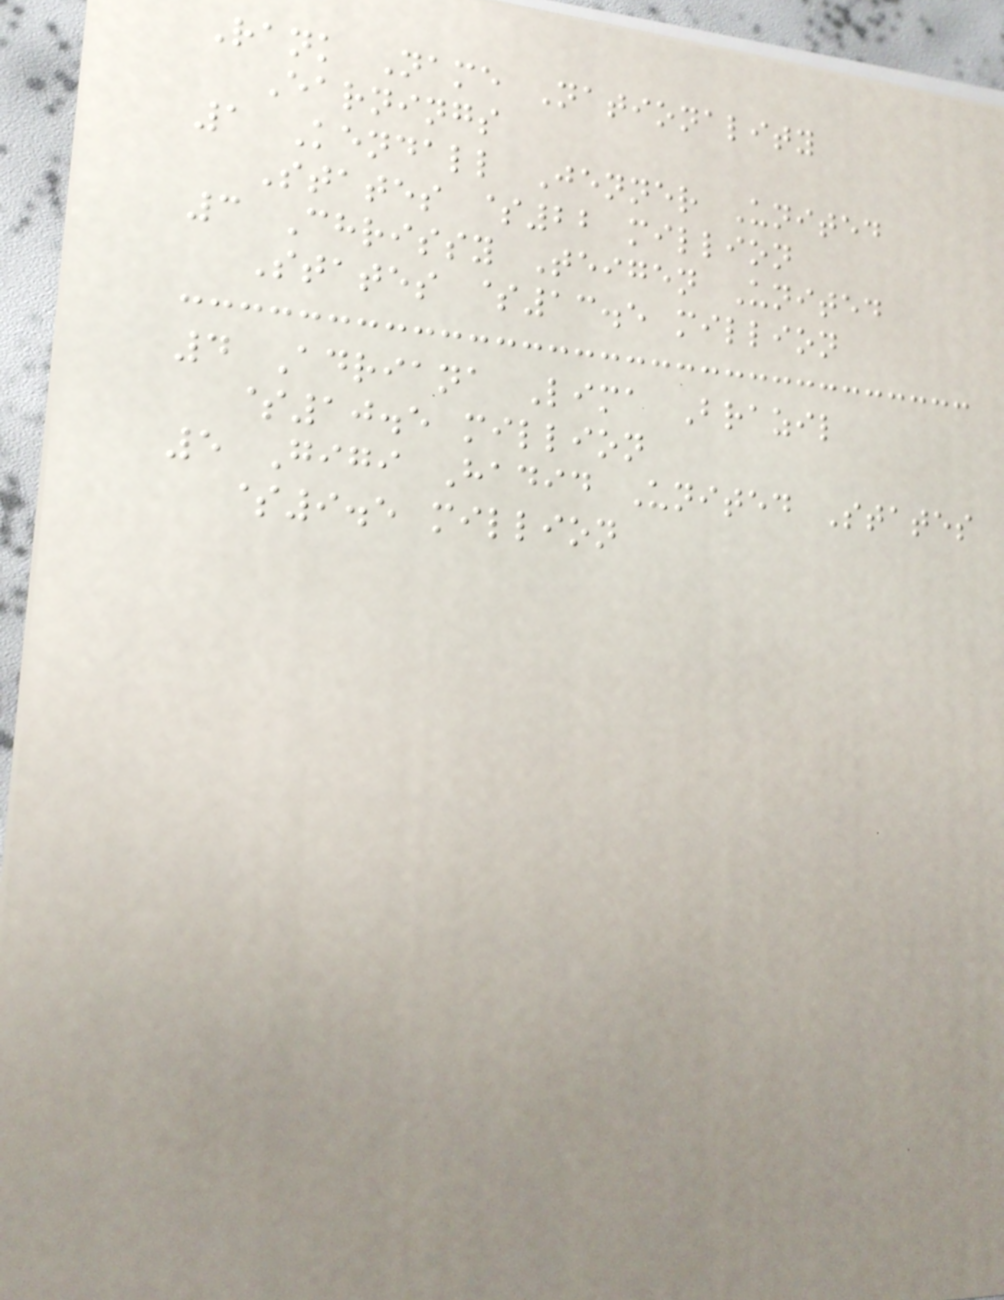Rank Name Nationality
Earnings
1 Kendall Jenner United
States $22 million
3 Chrissy Teigen United
States $13.5 million
4 Adriana Lima Brazil
$10.5 million
5 Gigi Hadid United States
$9.5 million
